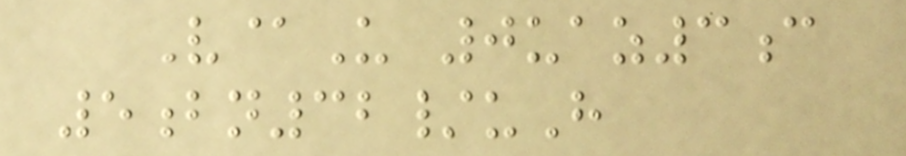V@U 0uaz3c
5bn32/uH
